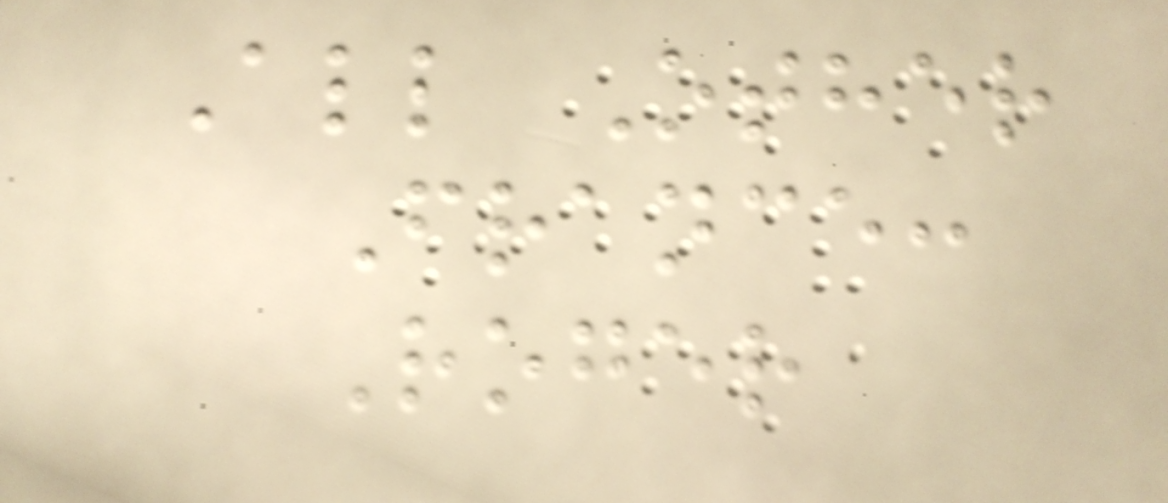All Other
France:
Roger
